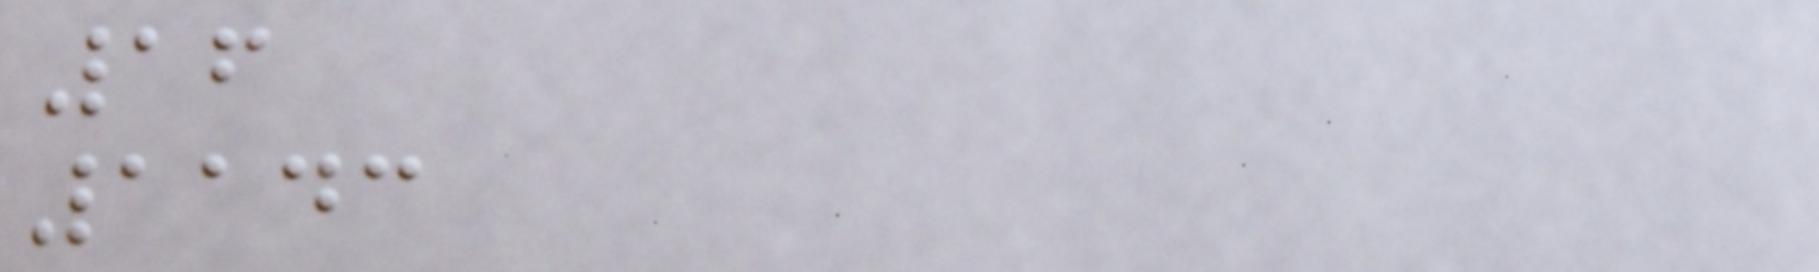16
1143
